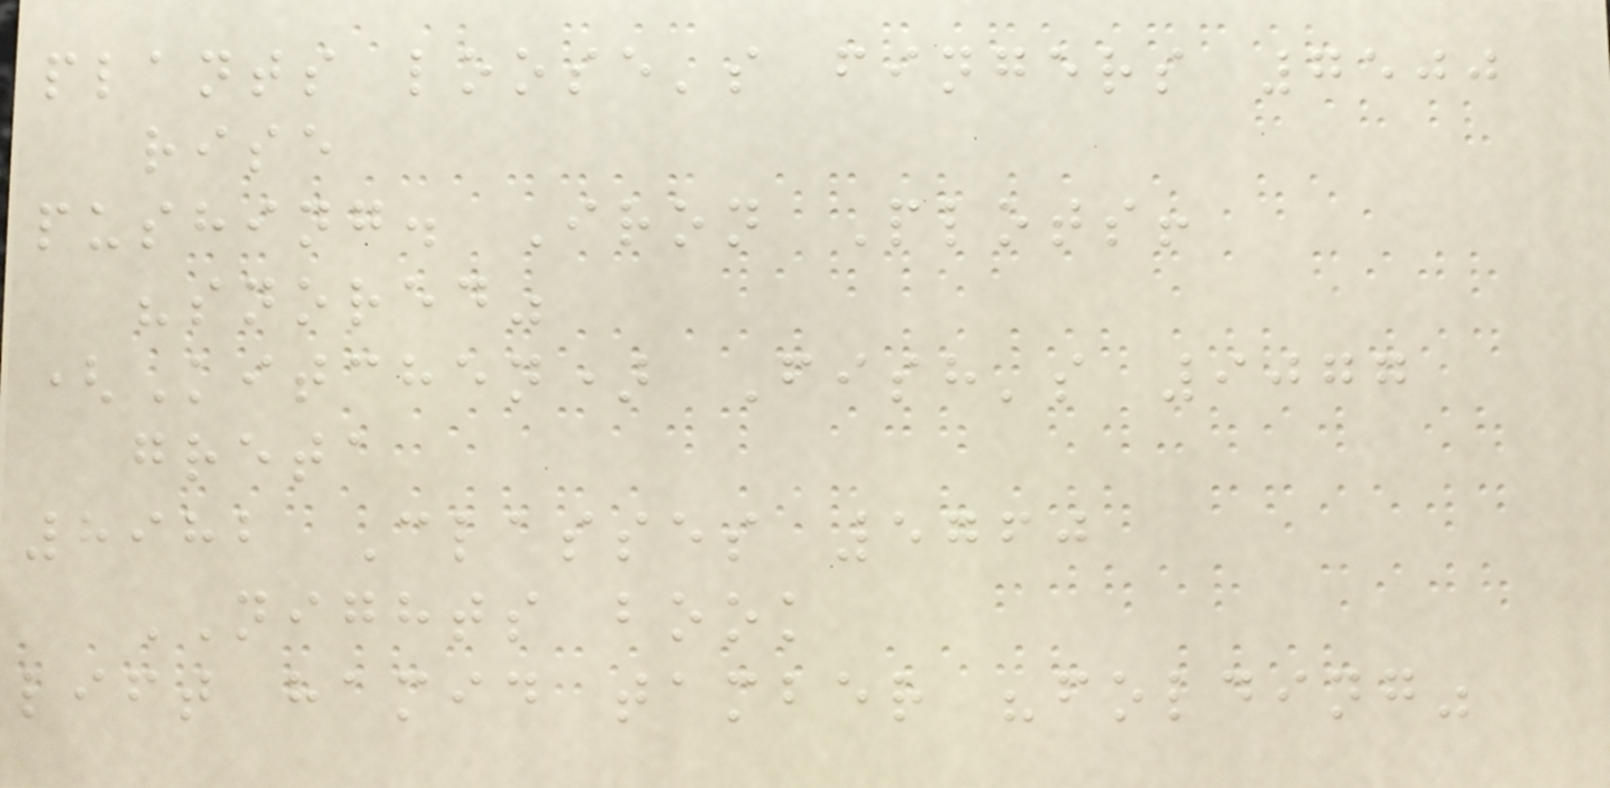plants loose's fingers 7500
rise
pushing. Iron Plots!
"snored"
(Kitchen) Fish's 9077
greta
8982 Classes 5760
NIGHTS book
lift hamid tamber "folding"
